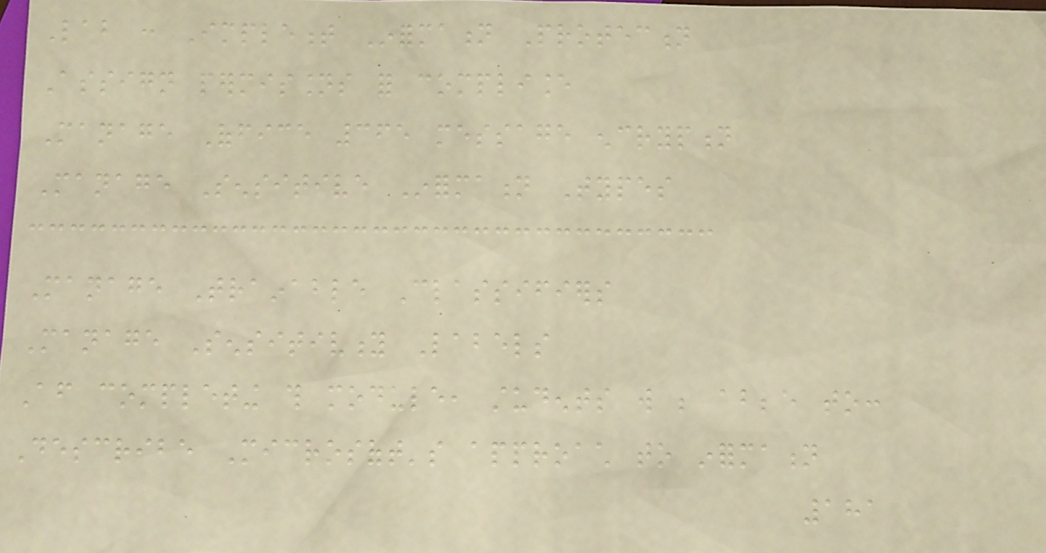Lab : Implement Information Protection
Assign permissions for compliance
Manage Office 365 message encryption
Manage Sensitive Information Types
Manage Trainable Classifiers
Manage Sensitivity Labels
After completing this module, students will be able to:
Describe Microsoft's approach to information
181
